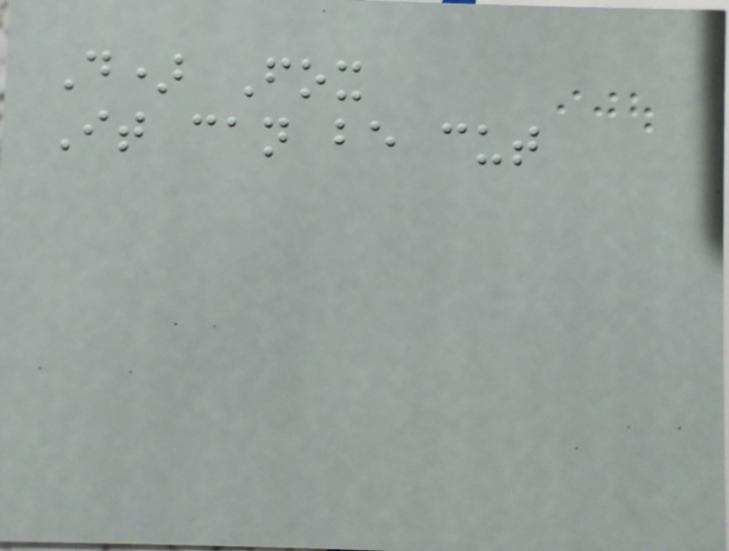D) Fox
It can be cut
